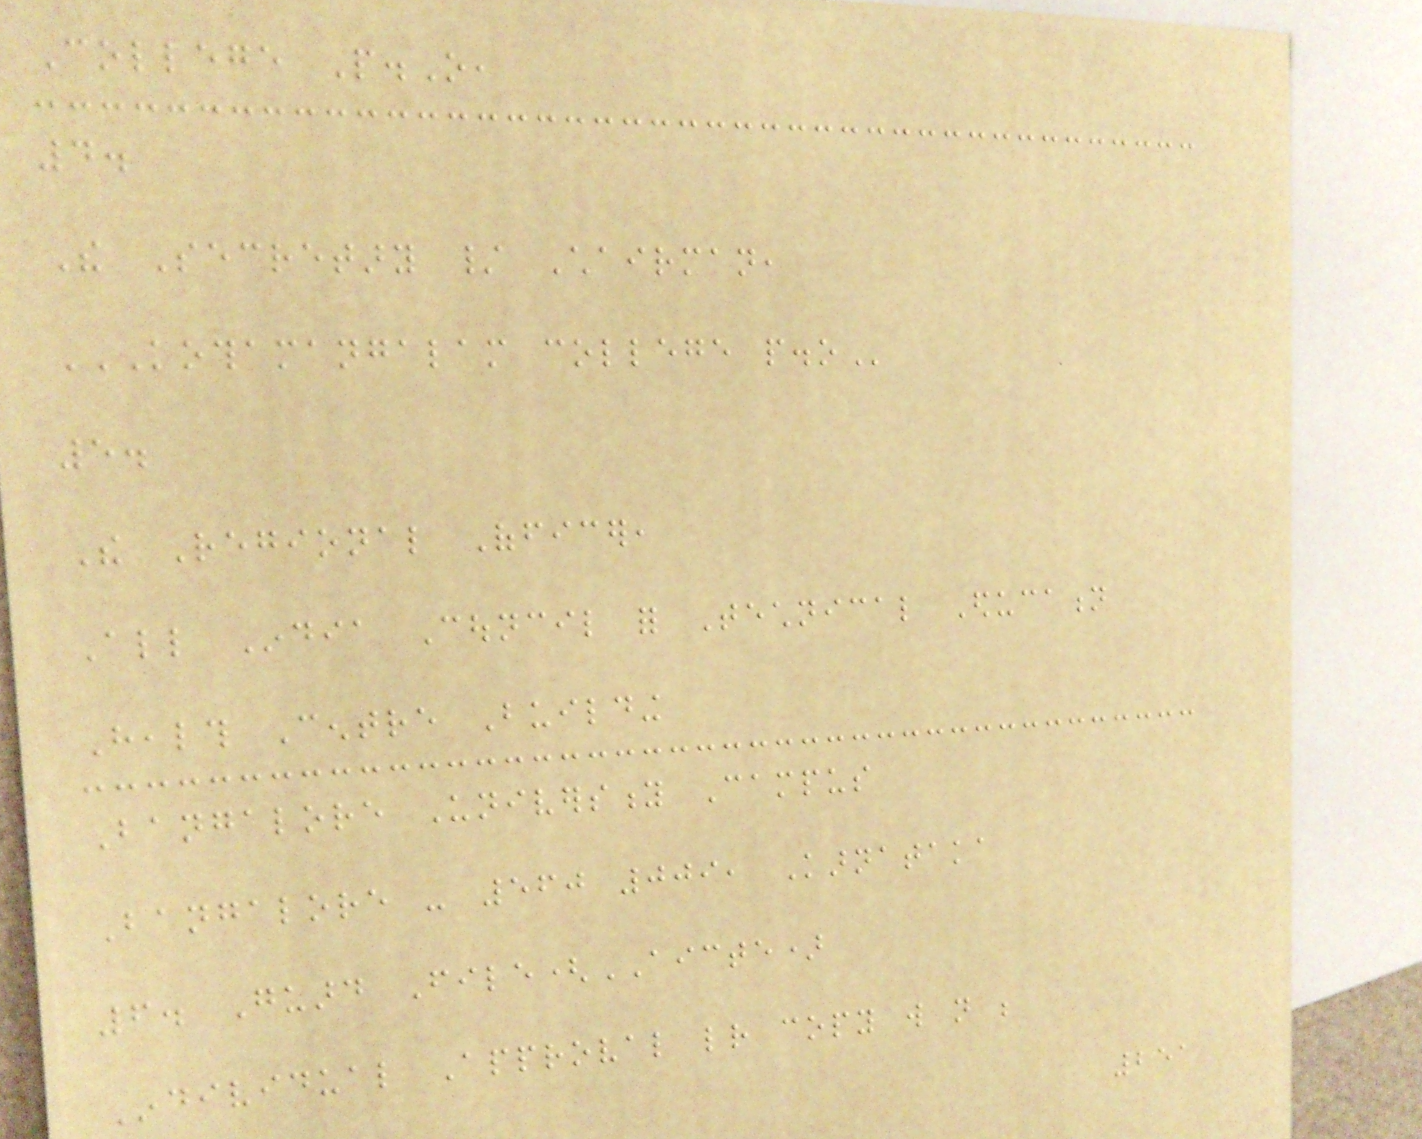College P.O,
4.
The Secretary / Chairman,
KOTHAMANGALAM COLLEGE P.O
5.
The Regional Officer,
All India Council for Technical Education
Health Centre Building
Bangalore University Campus
Bangalore - 560 009, Karnataka
6. Guard File(AICTE)
Individual Approval letter copy will not be
251
